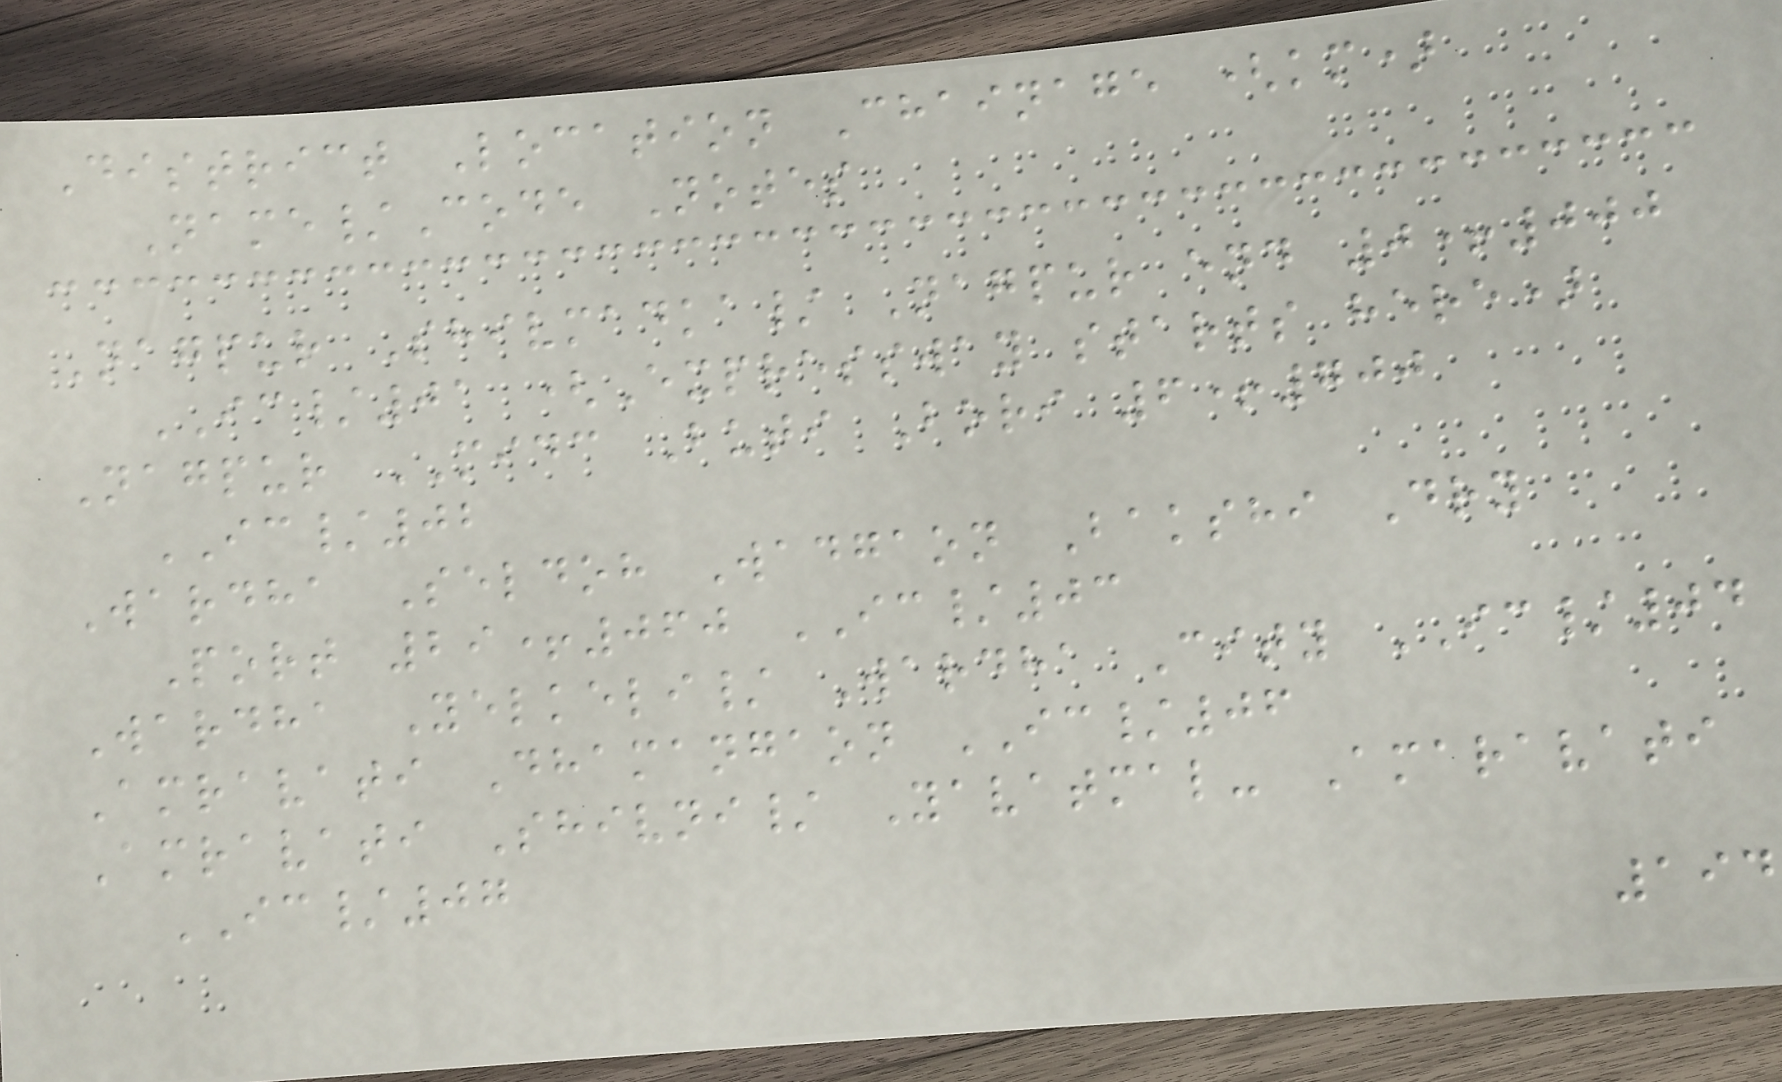District Location Chainage (km)
Name/Code Notes
Nagpur Shivmadka/ Nagpur end 0+000
IC/01 (Expressway starts here)
Nagpur MIDC Buti Bori 6+700
IC/02
Wardha Seldoh Wadgaon Bakshi Dry
Port 29+060 IC/03
Wardha Yelkeli/ Wardha City IC/04
Amravati Dhamangaon IC/06
Amravati Shivni/ Yavatmal- Amaravati
IC/07
194
